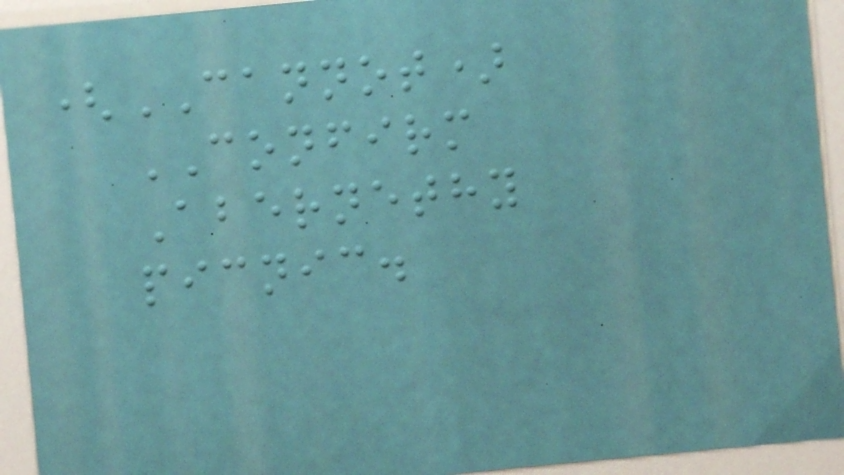(CANNOT)
CONFIRM
Abernethy
picnic.
